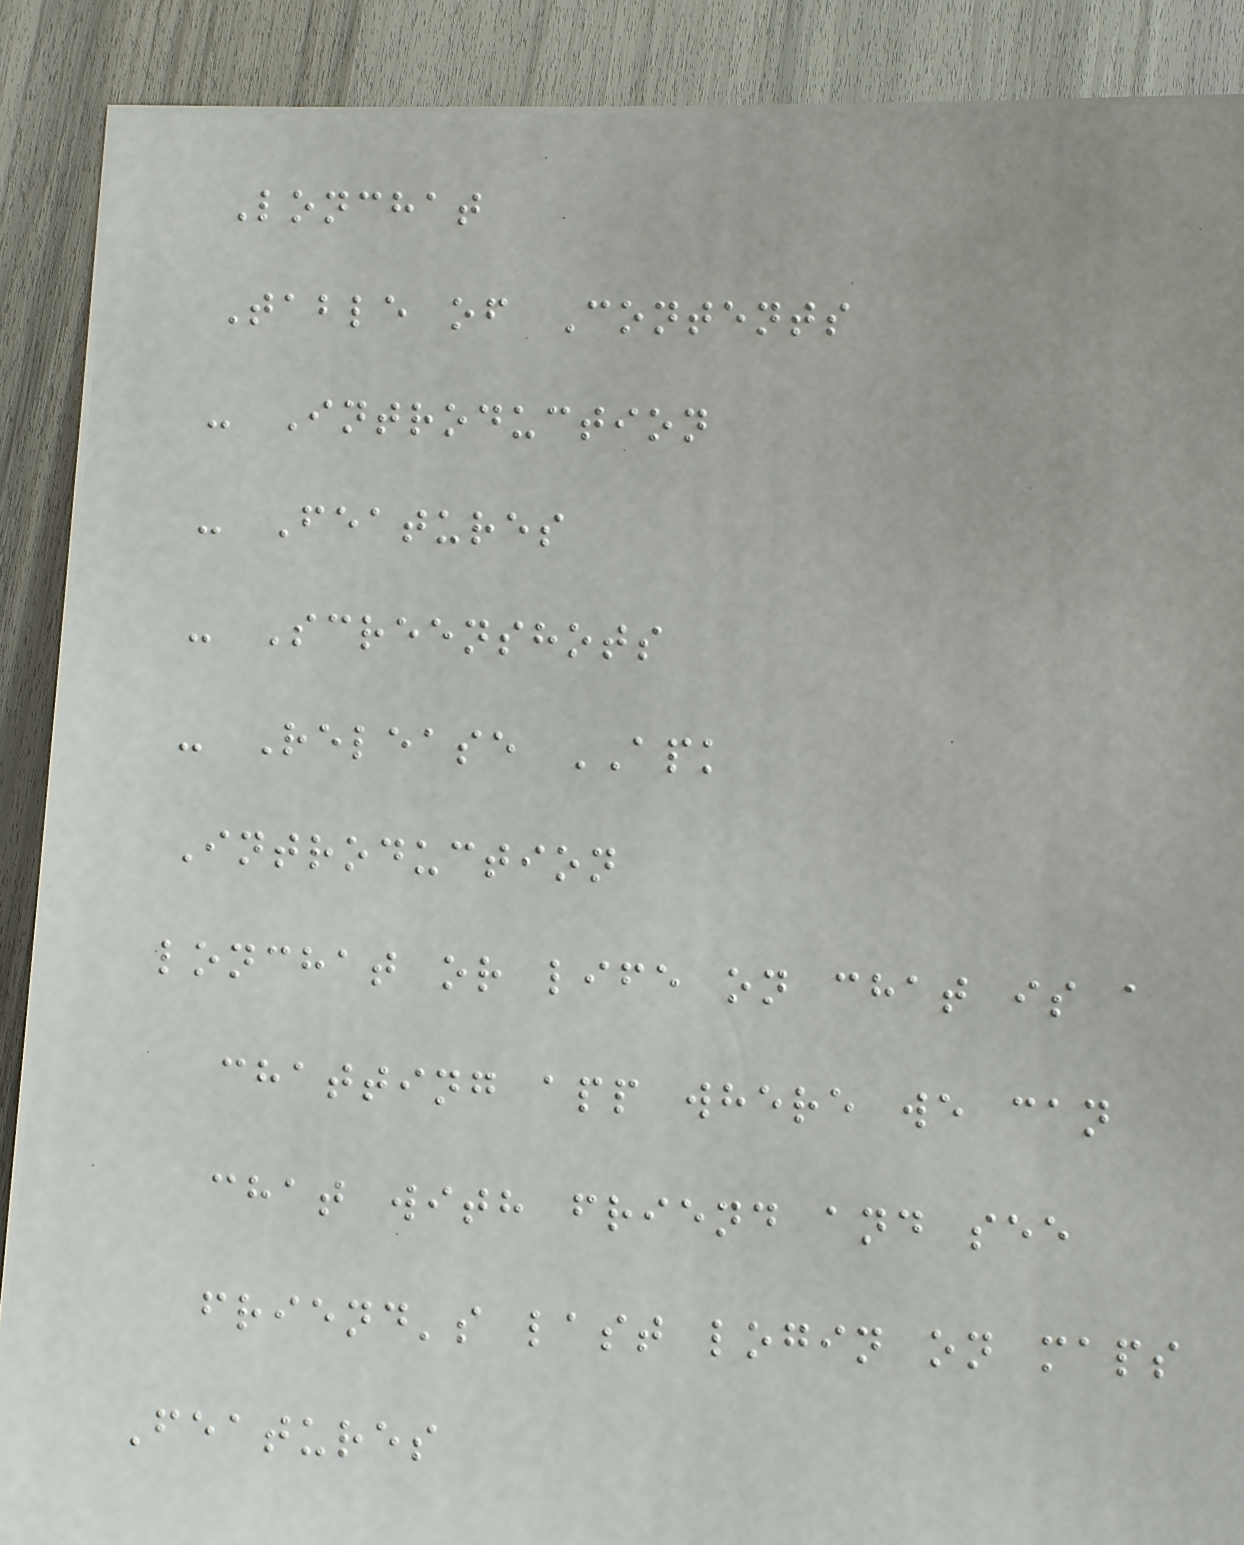Lonchat
Table of Contents
- Introduction
- Features
- Screenshots
- Release APK
Introduction
lonchat or life on chat is a
chatting app where we can
chat with friend and see
friend's last login on maps
Features
